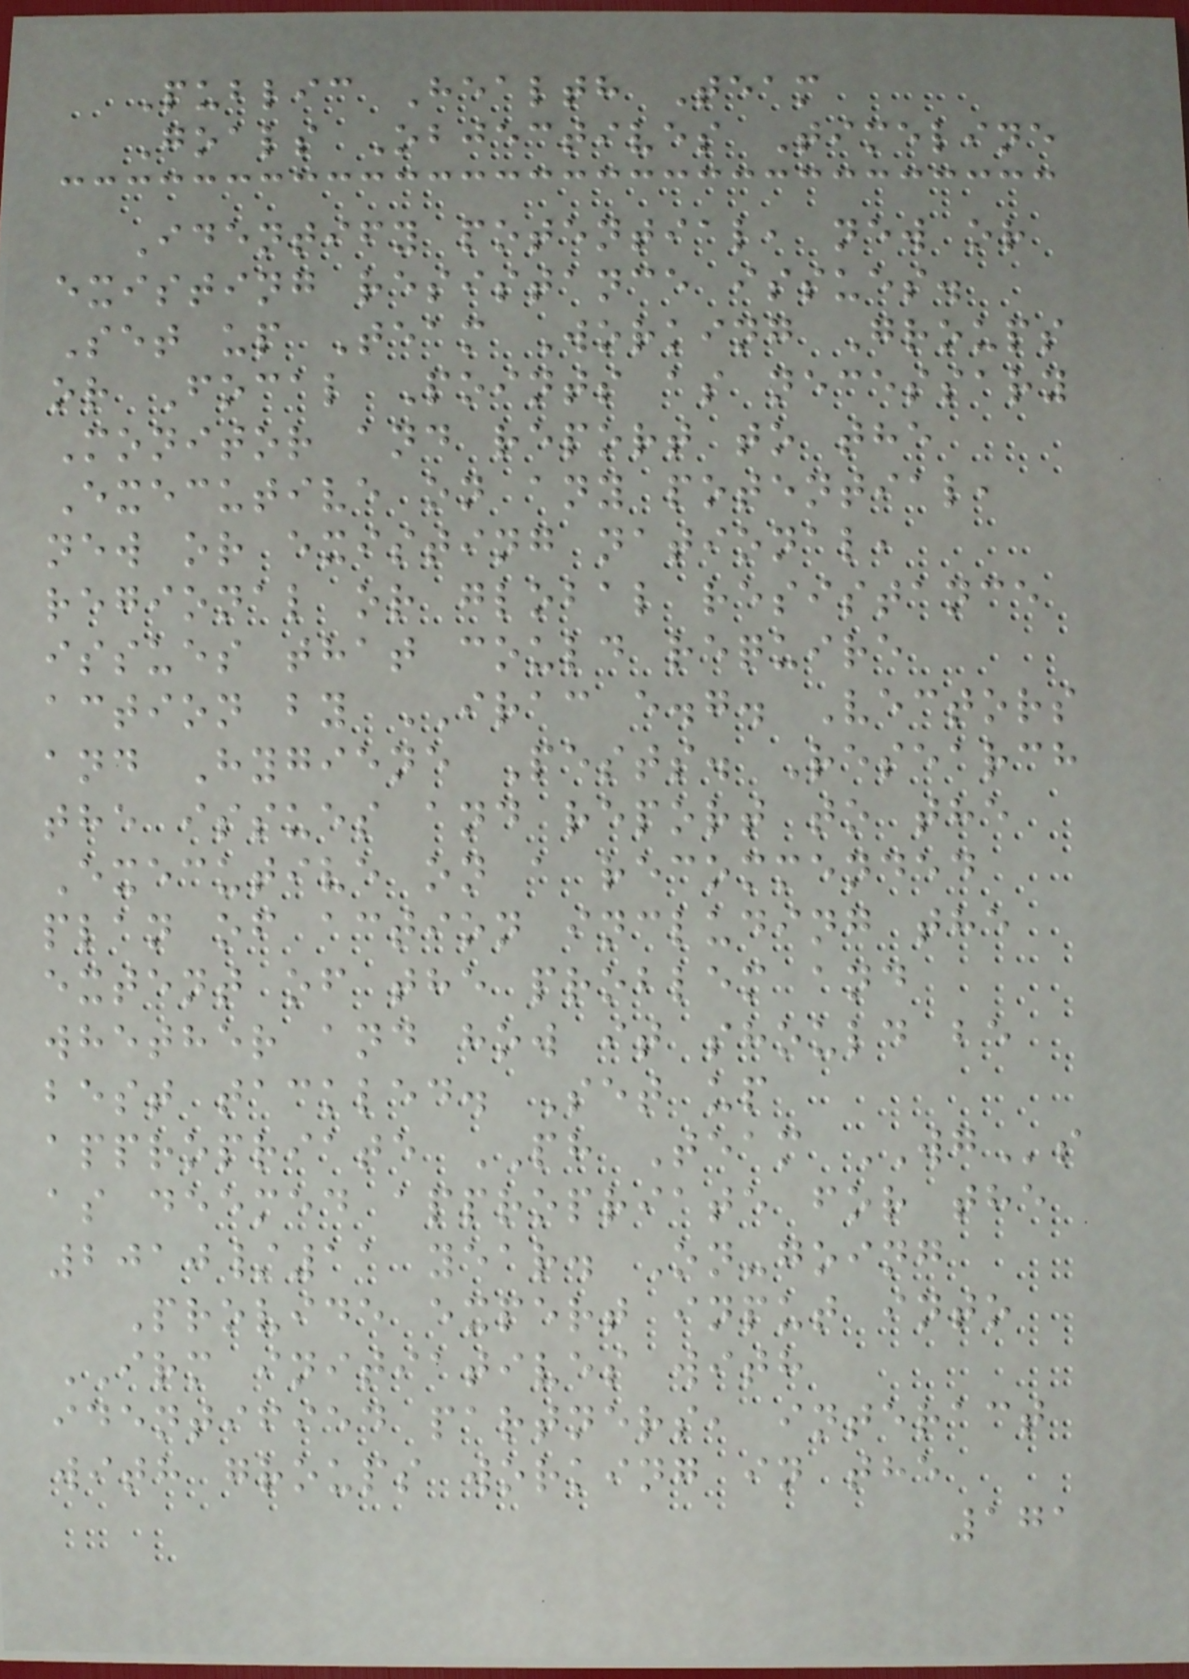Public Health Team
Goals Objectives Timeline
Identify potential, new or
existing resistance issues.
Set up Team Working Groups
or Focal Points as necessary
Monitor and report to the
Executive on any potential,
new or existing national,
regional or global resistance
issues that could require
action by IRAC e.g. Vectors
and Hygiene Pests. Research
the issues and report to the
Executive on a recommended
plan of action including the
extent of the problem and
whether and how it should be
best tackled. Set up
appropriate PH Team WGs
as deemed appropriate for the
2010/11 year. On-going
Provide expert input into
IRM initiatives with
identified partners, interact
with groups working in the
171
